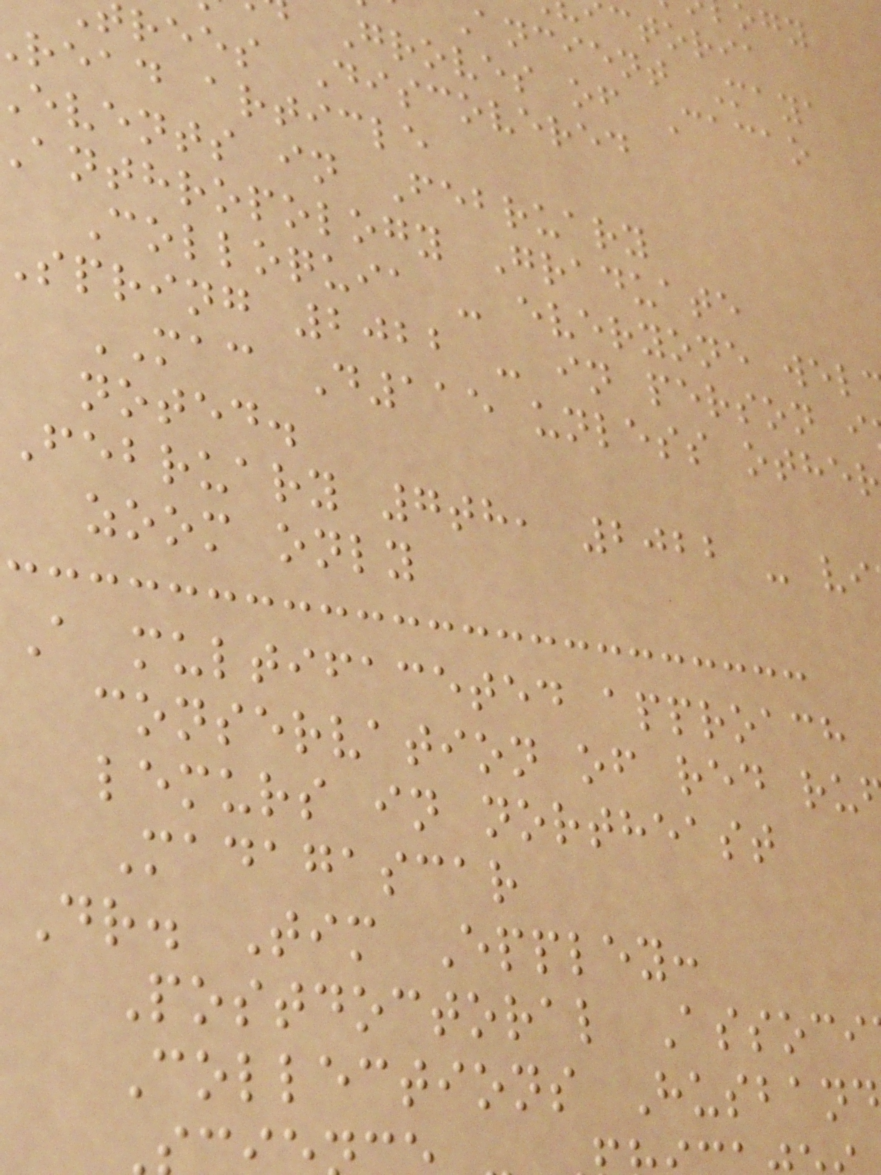ctoria
ancient Maya
Groves of Cacao
rees Discovered
read article
events in February
anthropology Graduate
Colloquia - everyone wel
spring 2022 - in person i
MAC D115 unless othe
noted.
February 7th, 2022 - vi
zoom only
A multifaceted approach
conservation of red ru
lemurs in northeast
Madagascar
Dr. Tim Eppley:
Postdoctoral Associ
Collections Husban
